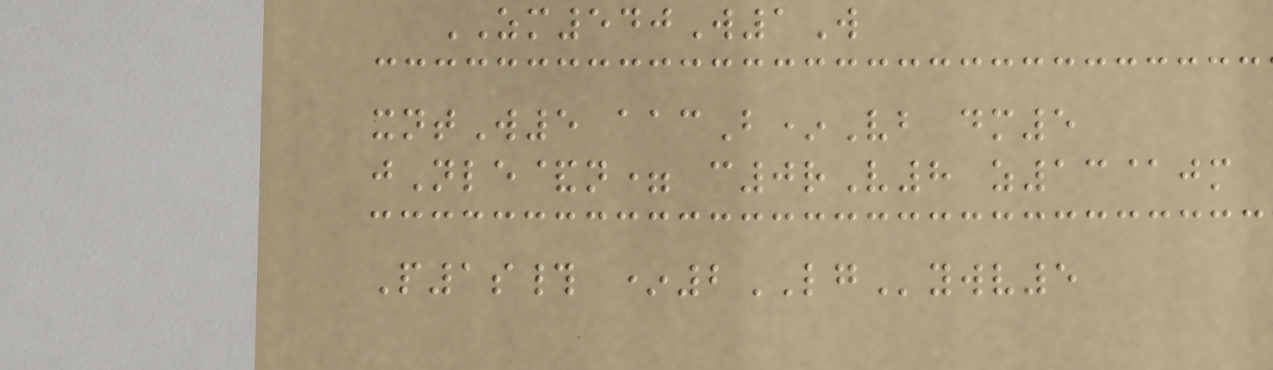ZM540W1W
xntW5 aacB*Vb dm5
jNle&n= c0rV8 z13@jm
P1s# *2LGywv5
